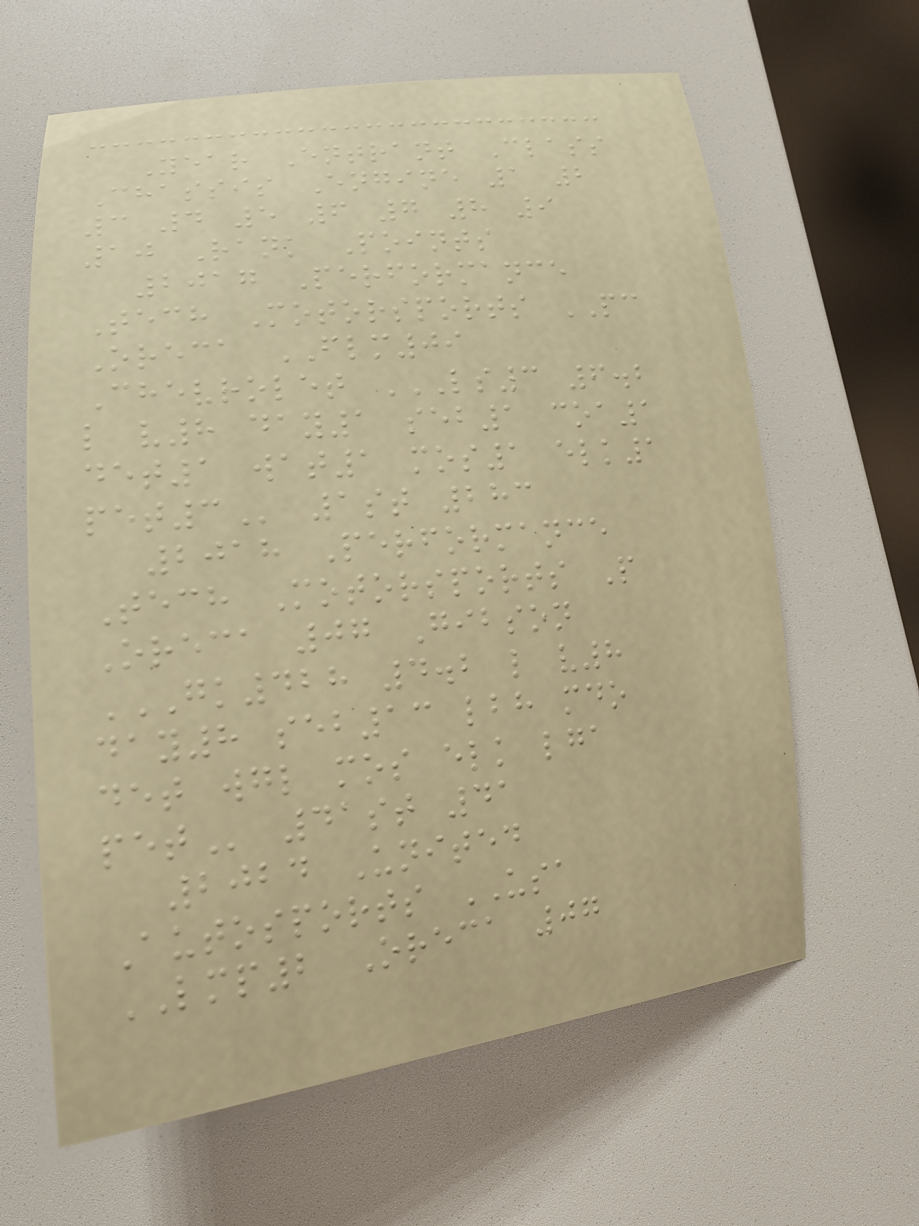Year Entrant Class
Chassis Engine 1 2
3 4 5 6 7 8 9
10 Rank Points
2017 Performance
Tech Motorsports PC
Oreca FLM09
Chevrolet LS3 6.2
L V8 DAY1 SEB1 COA1
DET1 WAT1 MOS1 ELK1
PET3 1st 283
2018 Performance
Tech Motorsports P
Oreca 07 Gibson
GK428 4.2 L V8
DAY8 SEB13 LBH MDO
DET WGL MOS ELK LGA
PET 41st 41
2024 United
Autosports USA
LMP2 Oreca 07
